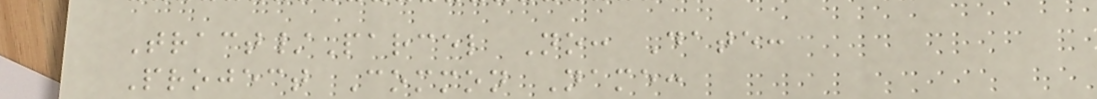Tract/Parcel No: Date:
Project Common Name:
